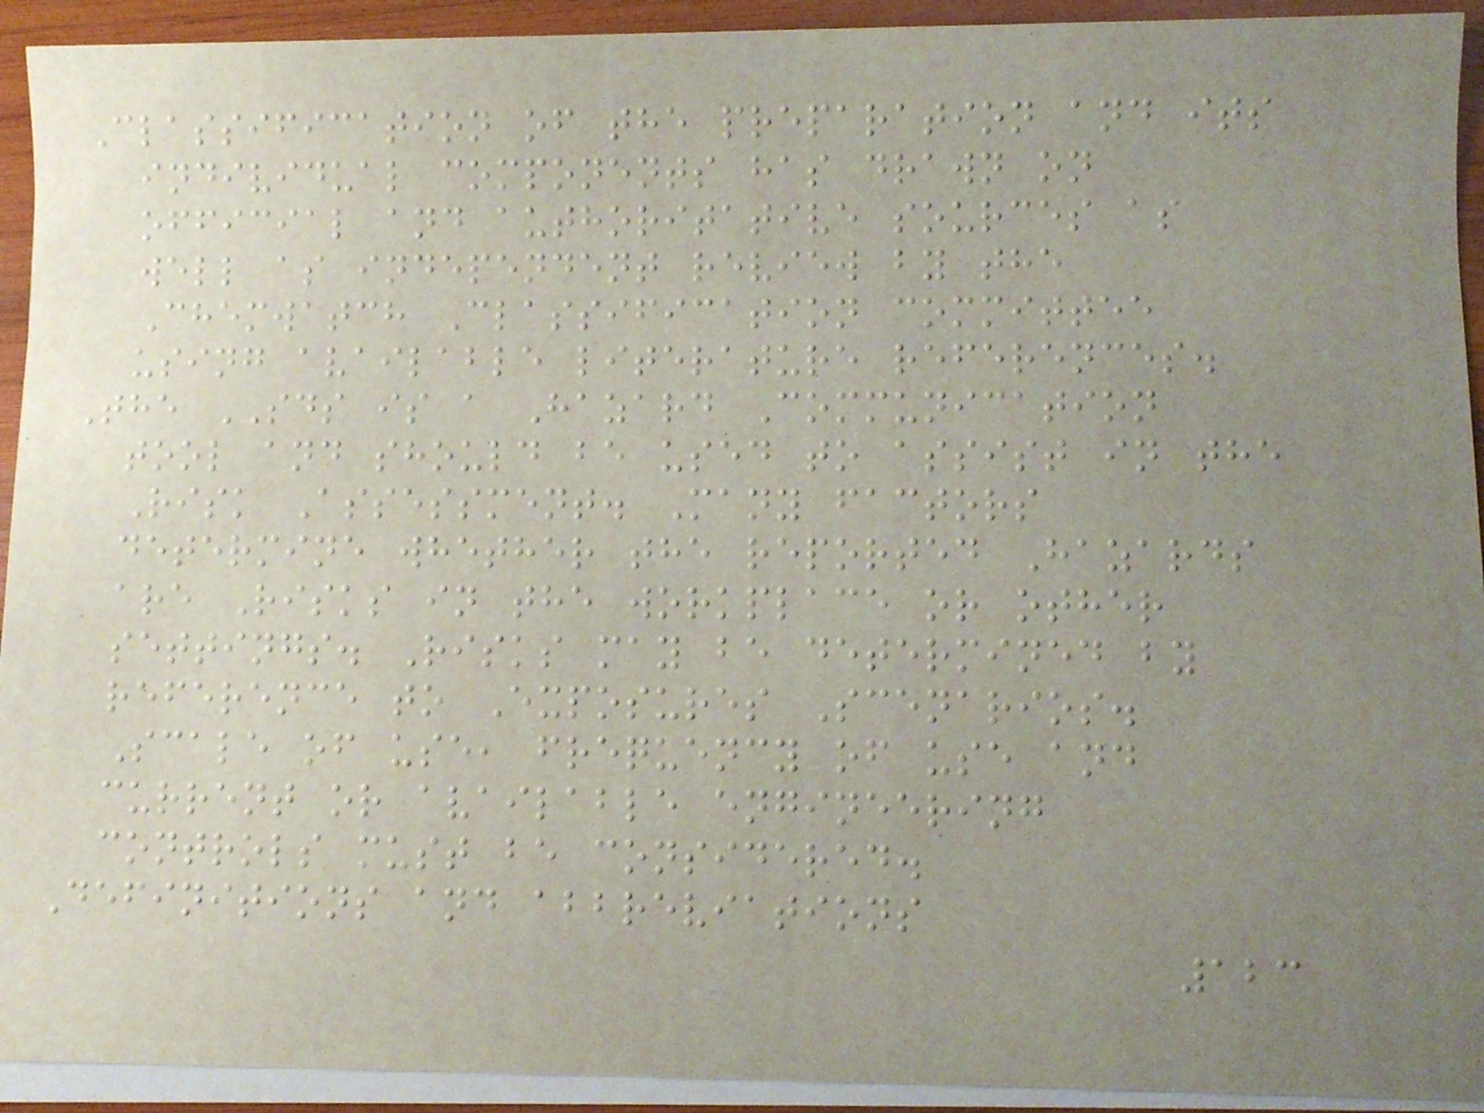Classification of the preparation and its
individual components has drawn on
official and authoritative sources as
well as independent review by the
Chemwatch Classification committee
using available literature references.
The SDS is a Hazard Communication
tool and should be used to assist in the
Risk Assessment. Many factors
determine whether the reported Hazards
are Risks in the workplace or other
settings. Risks may be determined by
reference to Exposures Scenarios.
Scale of use, frequency of use and
current or available engineering
controls must be considered.
Definitions and abbreviations
123
